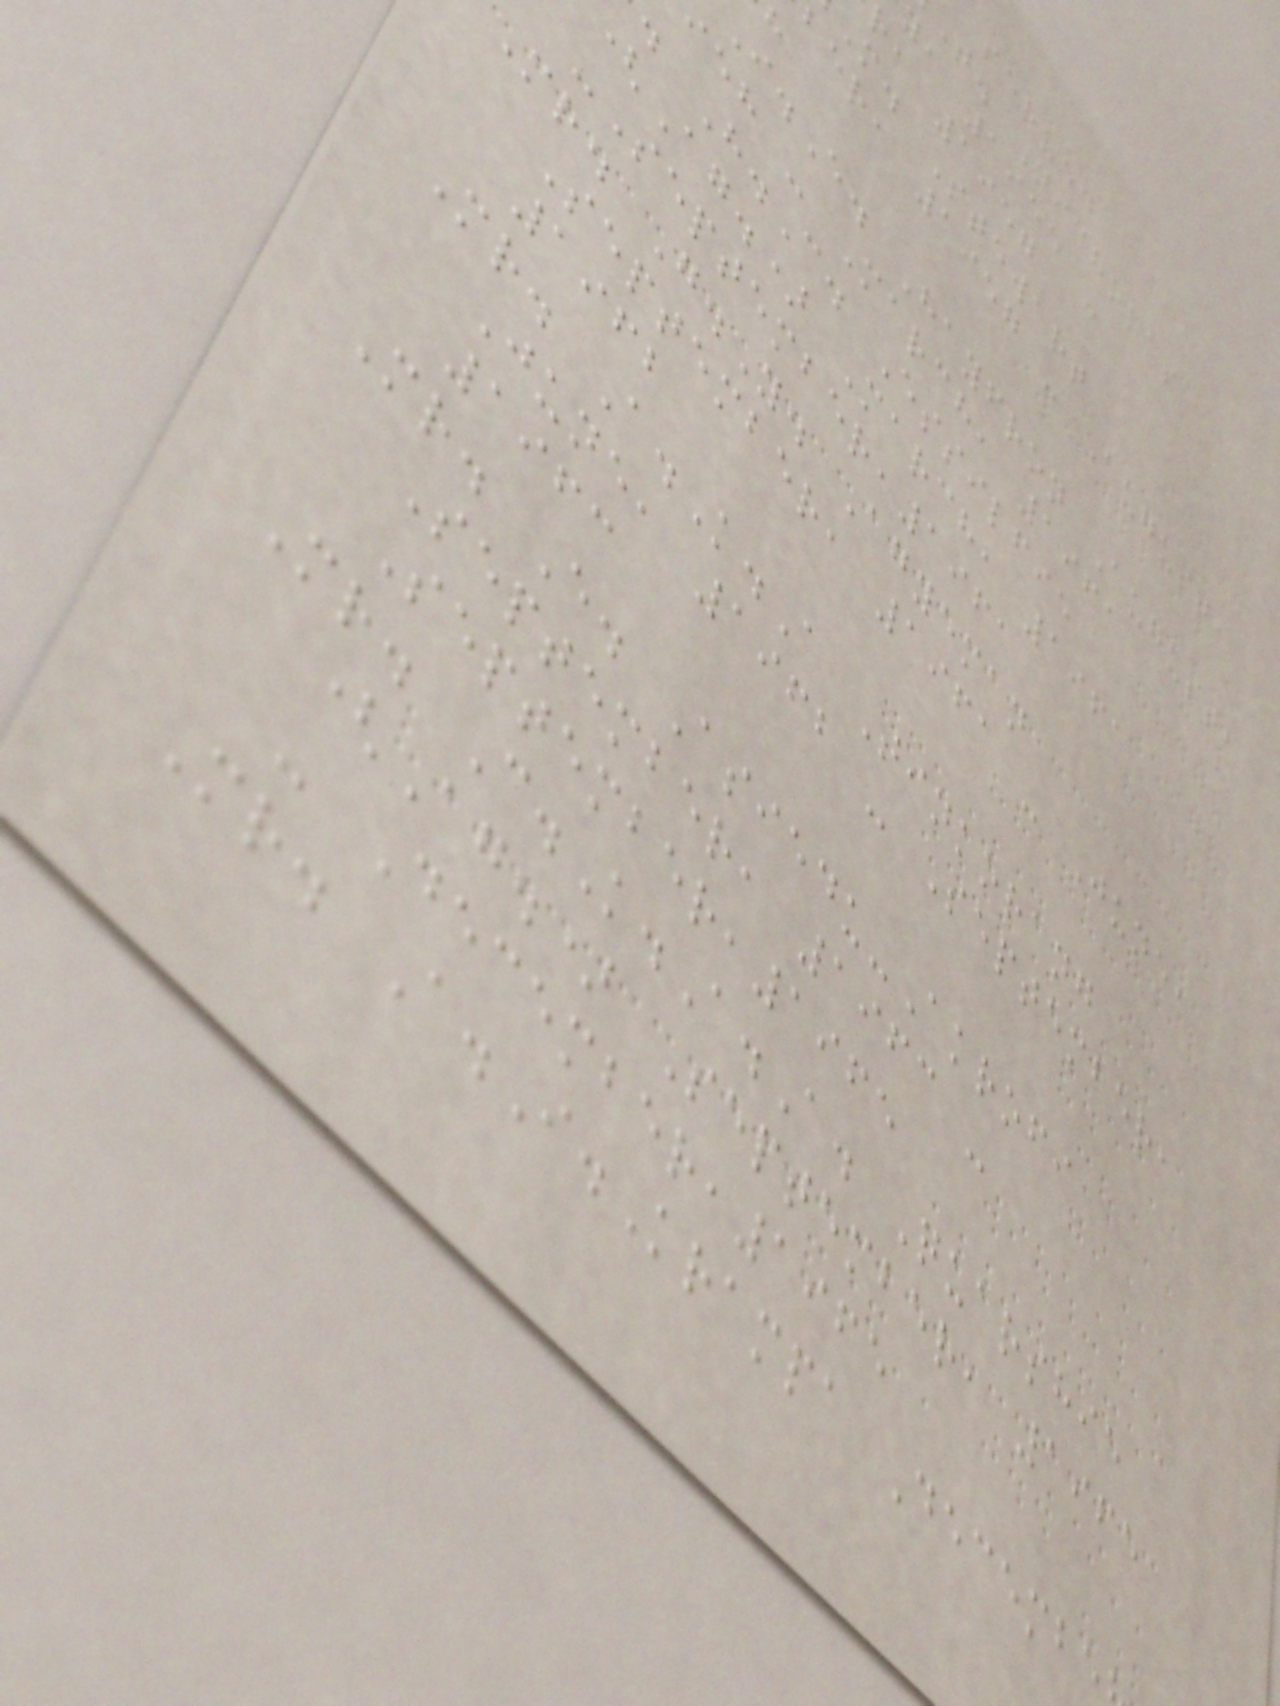served
T. Nicholas
y, 1955 -
r, 1957
M. Stewart
ber, 1957 - August,
I.E. Hayfron August,
ieh - March, 1961
. H.C. Essilfie
(Ag.) March, 1961
-September,1961
Mr. G.Y. Agyeman
September, 1961 - June,
1962
Mr. A.K.A Tinkorang
June, 1962 - September,
1963
Mr. E. Asiedu-Akrofi
September, 1963 -
September,1965
Mr. C.K.A.A. Quarshie
(Ag.) September, 1965
- December,1965
Mr. A.I.Krampa Decembe
